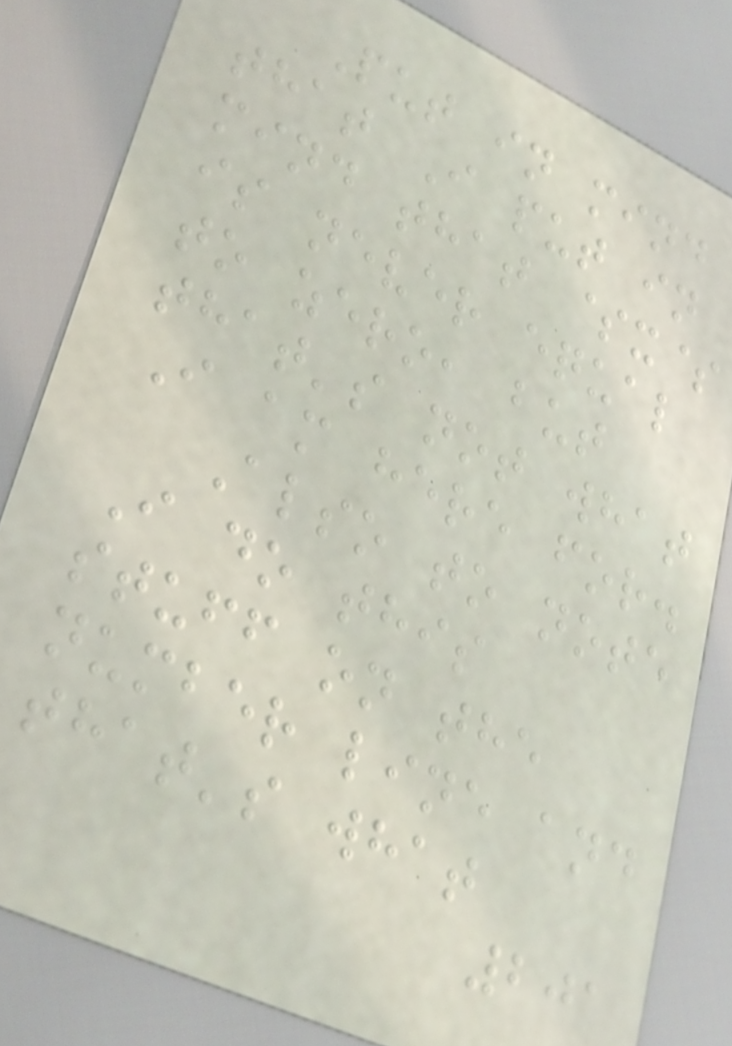Put in mind
that I put in
mind that $x$
is never equal
to zero, but
that's not what
I am here for.
Also to note
I do this
stuff on the
number line and
that's what
201
